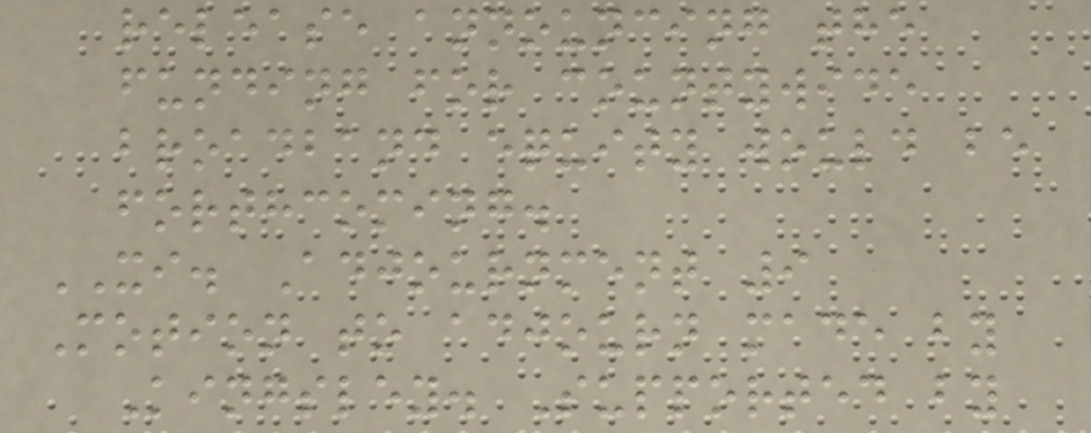release announcing the
funding for countywide
broadband equity would be
forthcoming.
XI. Adjournment 9
Motion to adjourn made by
Kingsley. Supported by
